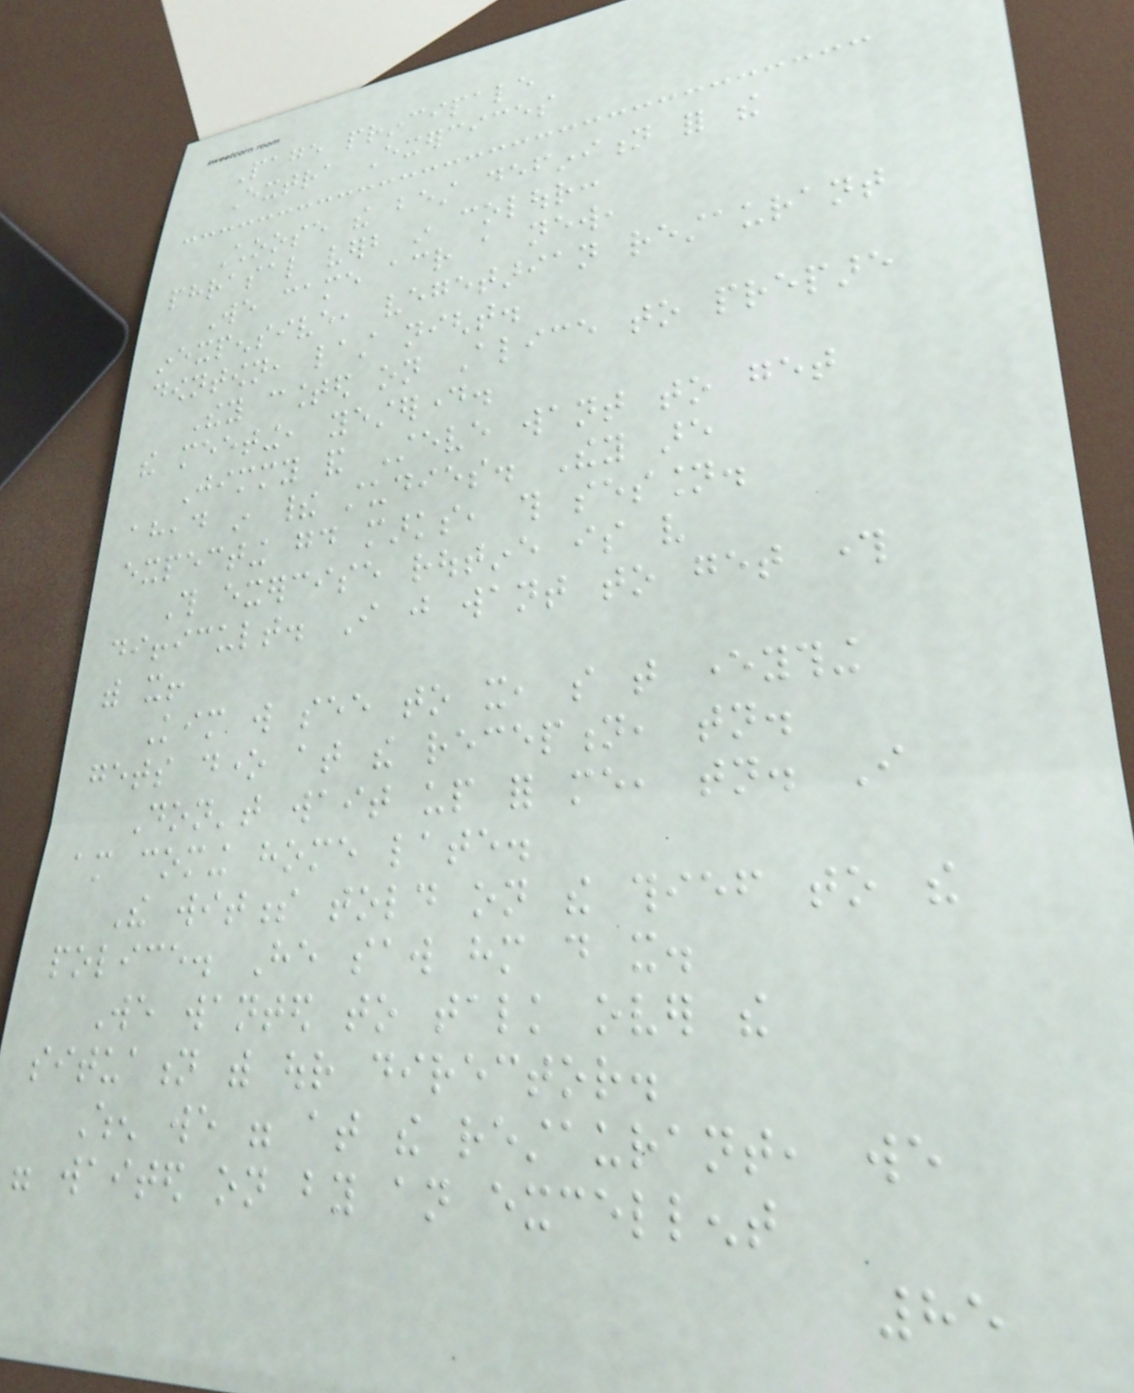Page principale
Extra Exercices
Choose the best definition for the
phrasal verb in colour:
We came across a new,
inexpensive, vegetarian restaurant
downtown, last night.
They counted on Alice to prepare
the meeting, yesterday.
Jimmy and Steve want to get
ahead in their studies. They are
expecting good marks, this session.
This exercise routine is very
difficult. I just want to get through
with it!
Kim will see to it, so that everything
gets done at the reception, tonight.
Don't wait up for me, tonight. I
am coming home late.
The witness told on the thief to the
police. He saw him do it.
We wanted to talk over the
situation with our director.
When we were at the restaurant, we
were waited on by an excellent
85
